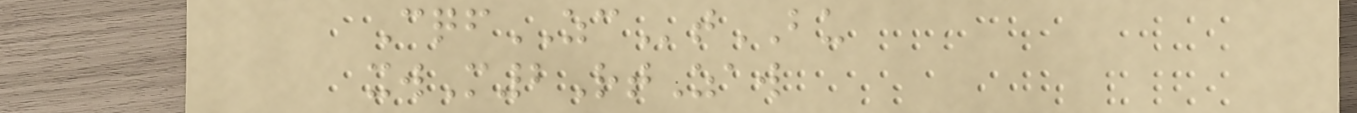CqfZCtBU
xwM2RtZaw
